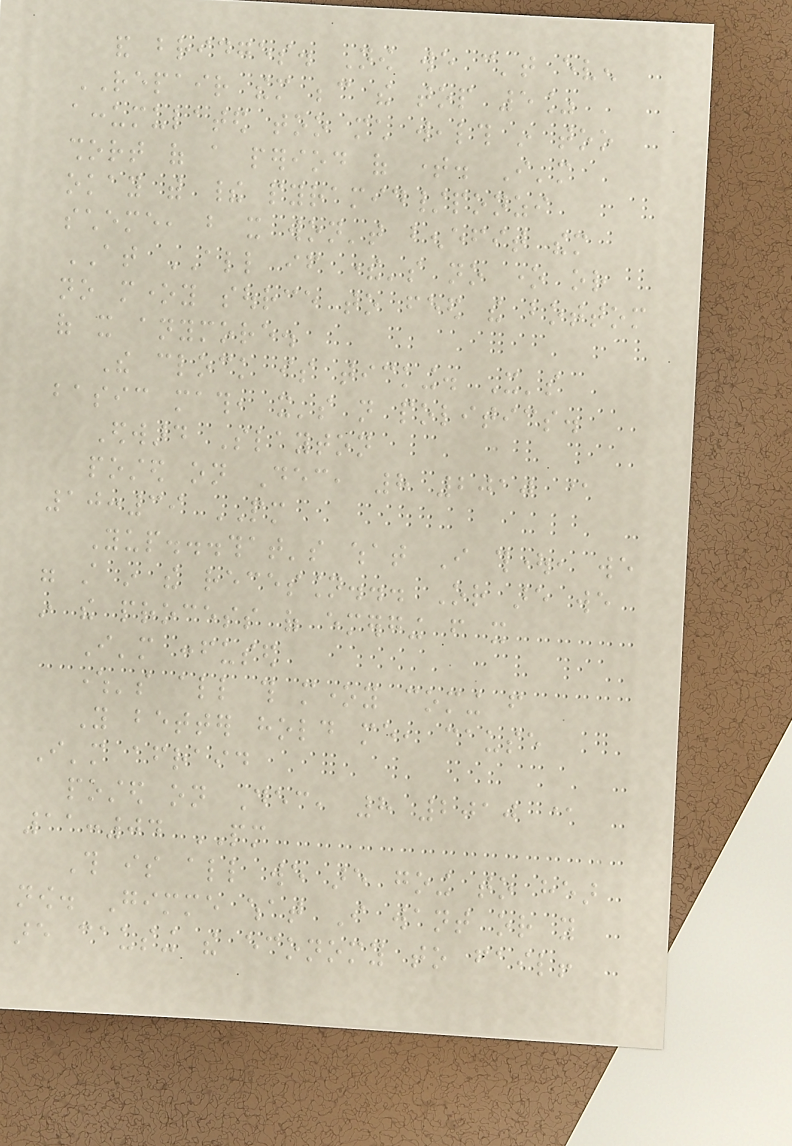and bridges. Now we can't even
REPAIR them because the top 5%
accumulated too much wealth in too
short of a period of time. I'm
okay with their pyramid/ponzi
scheme, but it won't benefit them
AT ALL if there's no one or
no money source to feed the bottom
of it anymore.
The clock is ticking. It's
basic math, it's not politics.
Edward Slayton
posted on Dec, 8 2010 @
10:39 PM
Yup...that's what I thought, we
were still in the recession... Or are we
in the process of emerging from it
I'm confused
where's all this money coming from
You better hold me, cause
I'm afraid
posted on Dec, 8 2010 @
11:04 PM
This is all we are going to hear
now. Gimme what I want or you
are causing the economy to fail!
